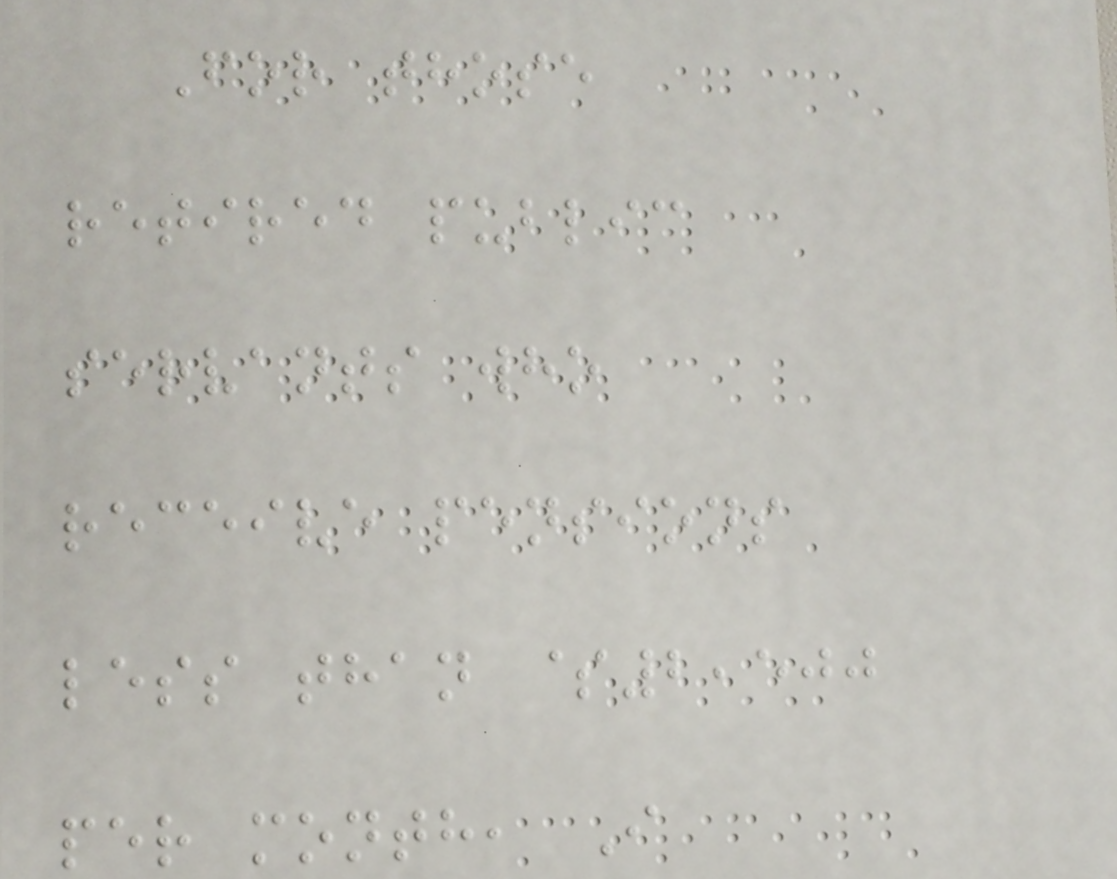For those
retired public
servants who
receive pensions
less than $2,500
per month, I
